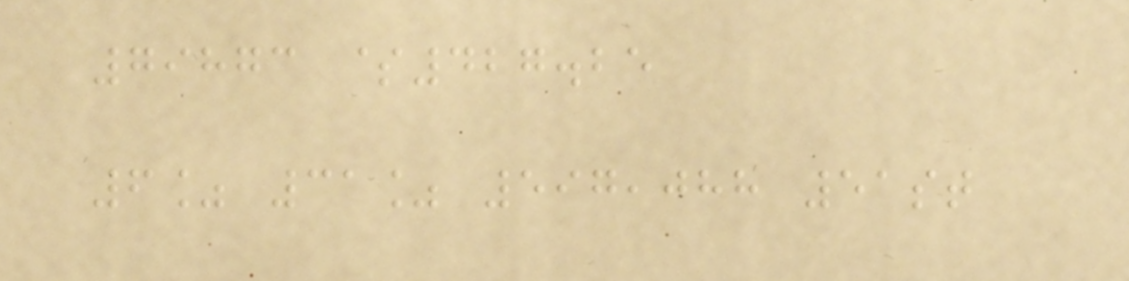79873 $427.25
6% 31% 597,088 51st
